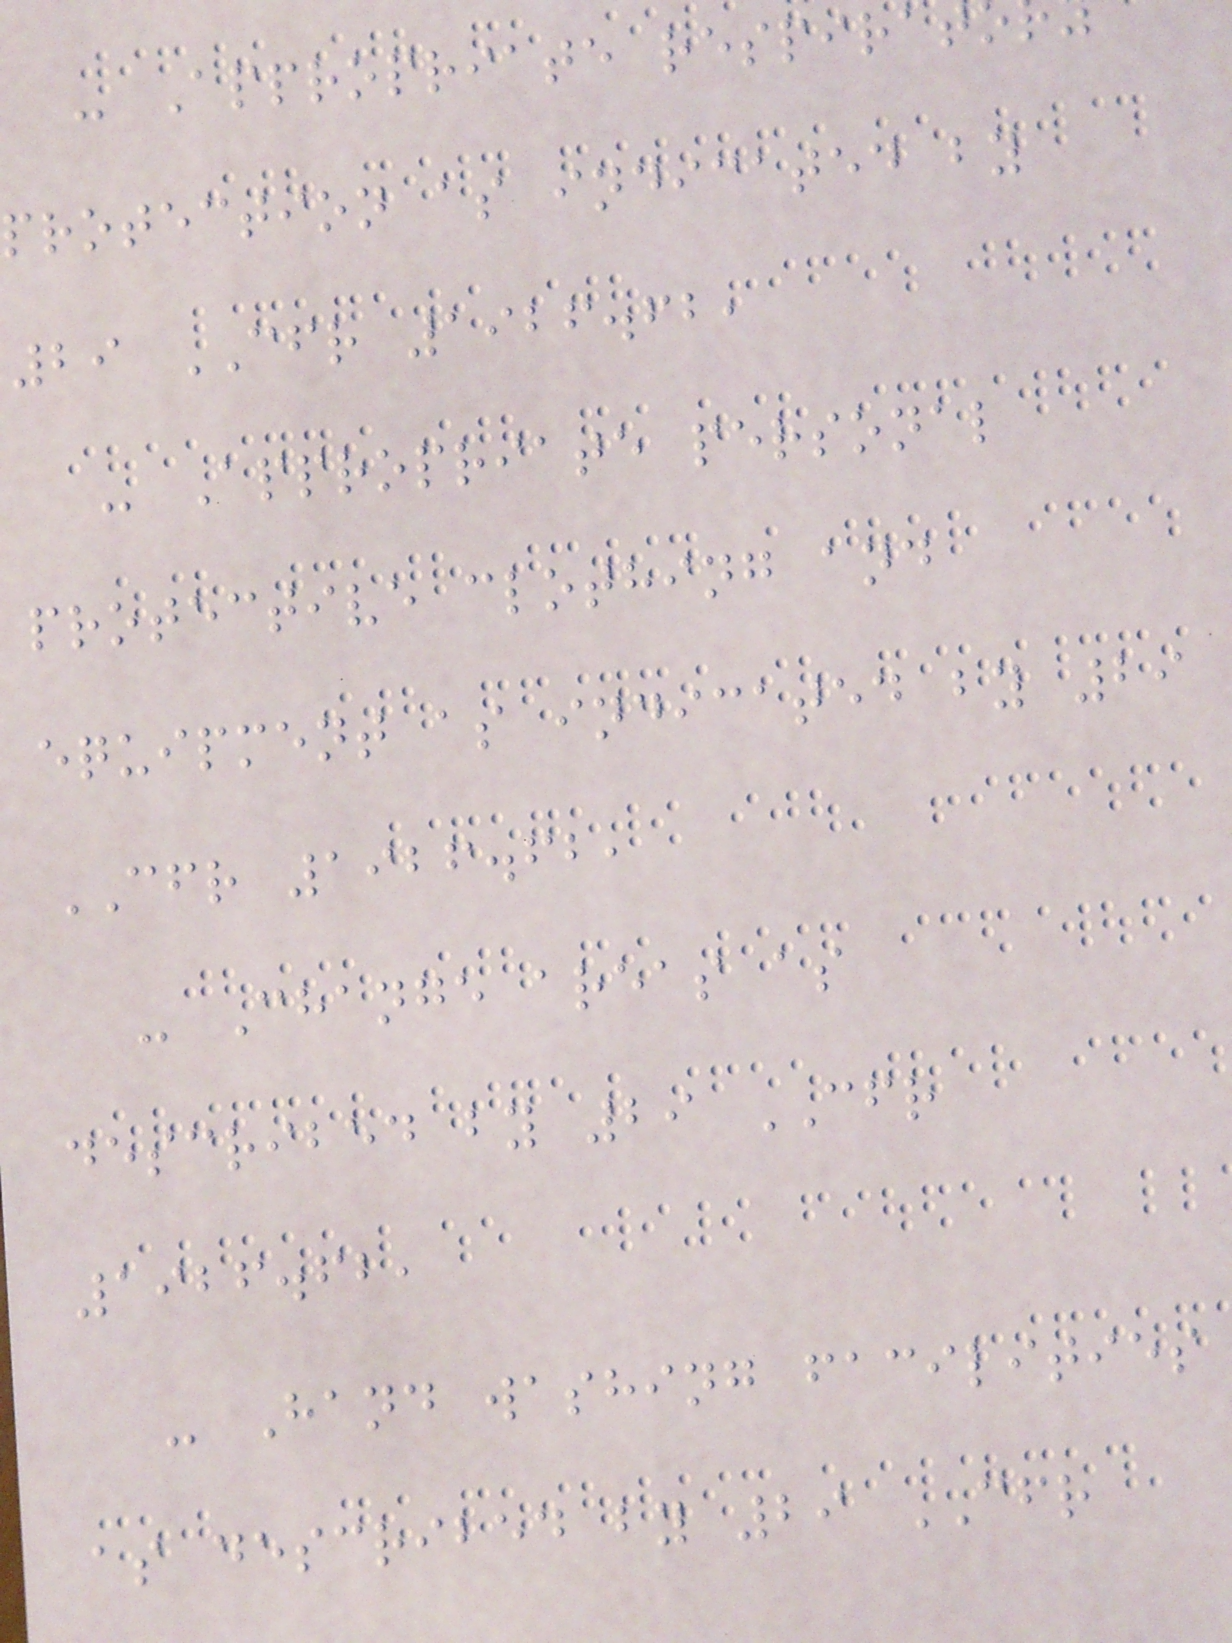- Appropriate respirat
protection as indicated by
29 CFR 1926.62,
- Appropriate personal
protective clothing and
equipment as indicated by 29
CFR 1926.62,
- Change areas as
described by 29 CFR
1926.62,
- Hand washing facilities
as described by 29 CFR
